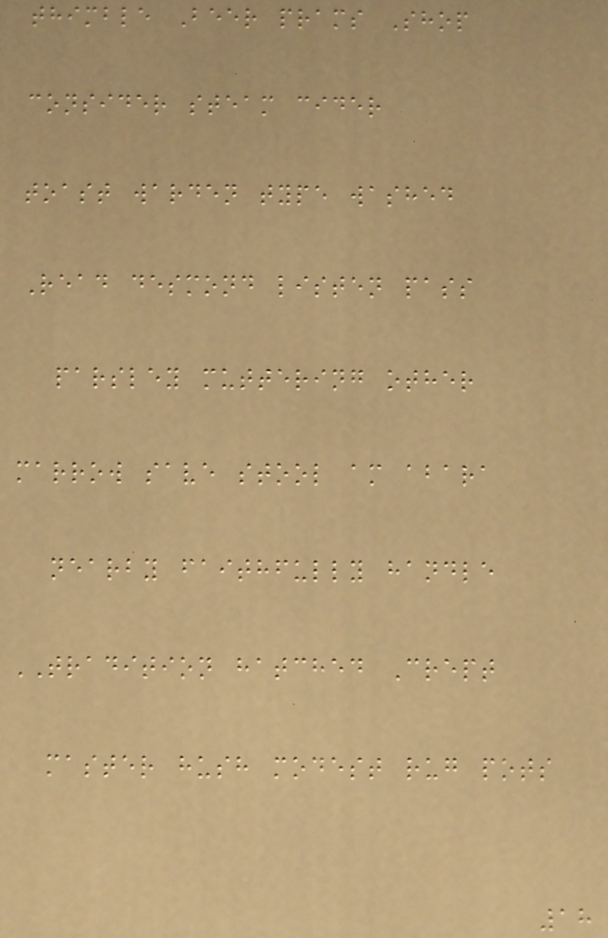thimble Beer prams Shop
consider steam cider
toast warden type washed
Read desmond listen pass
parsley muttering other
marrow save stool am abara
nearby faithfully handle
TRADITION hatched Crept
master hush modest rug pots
18
